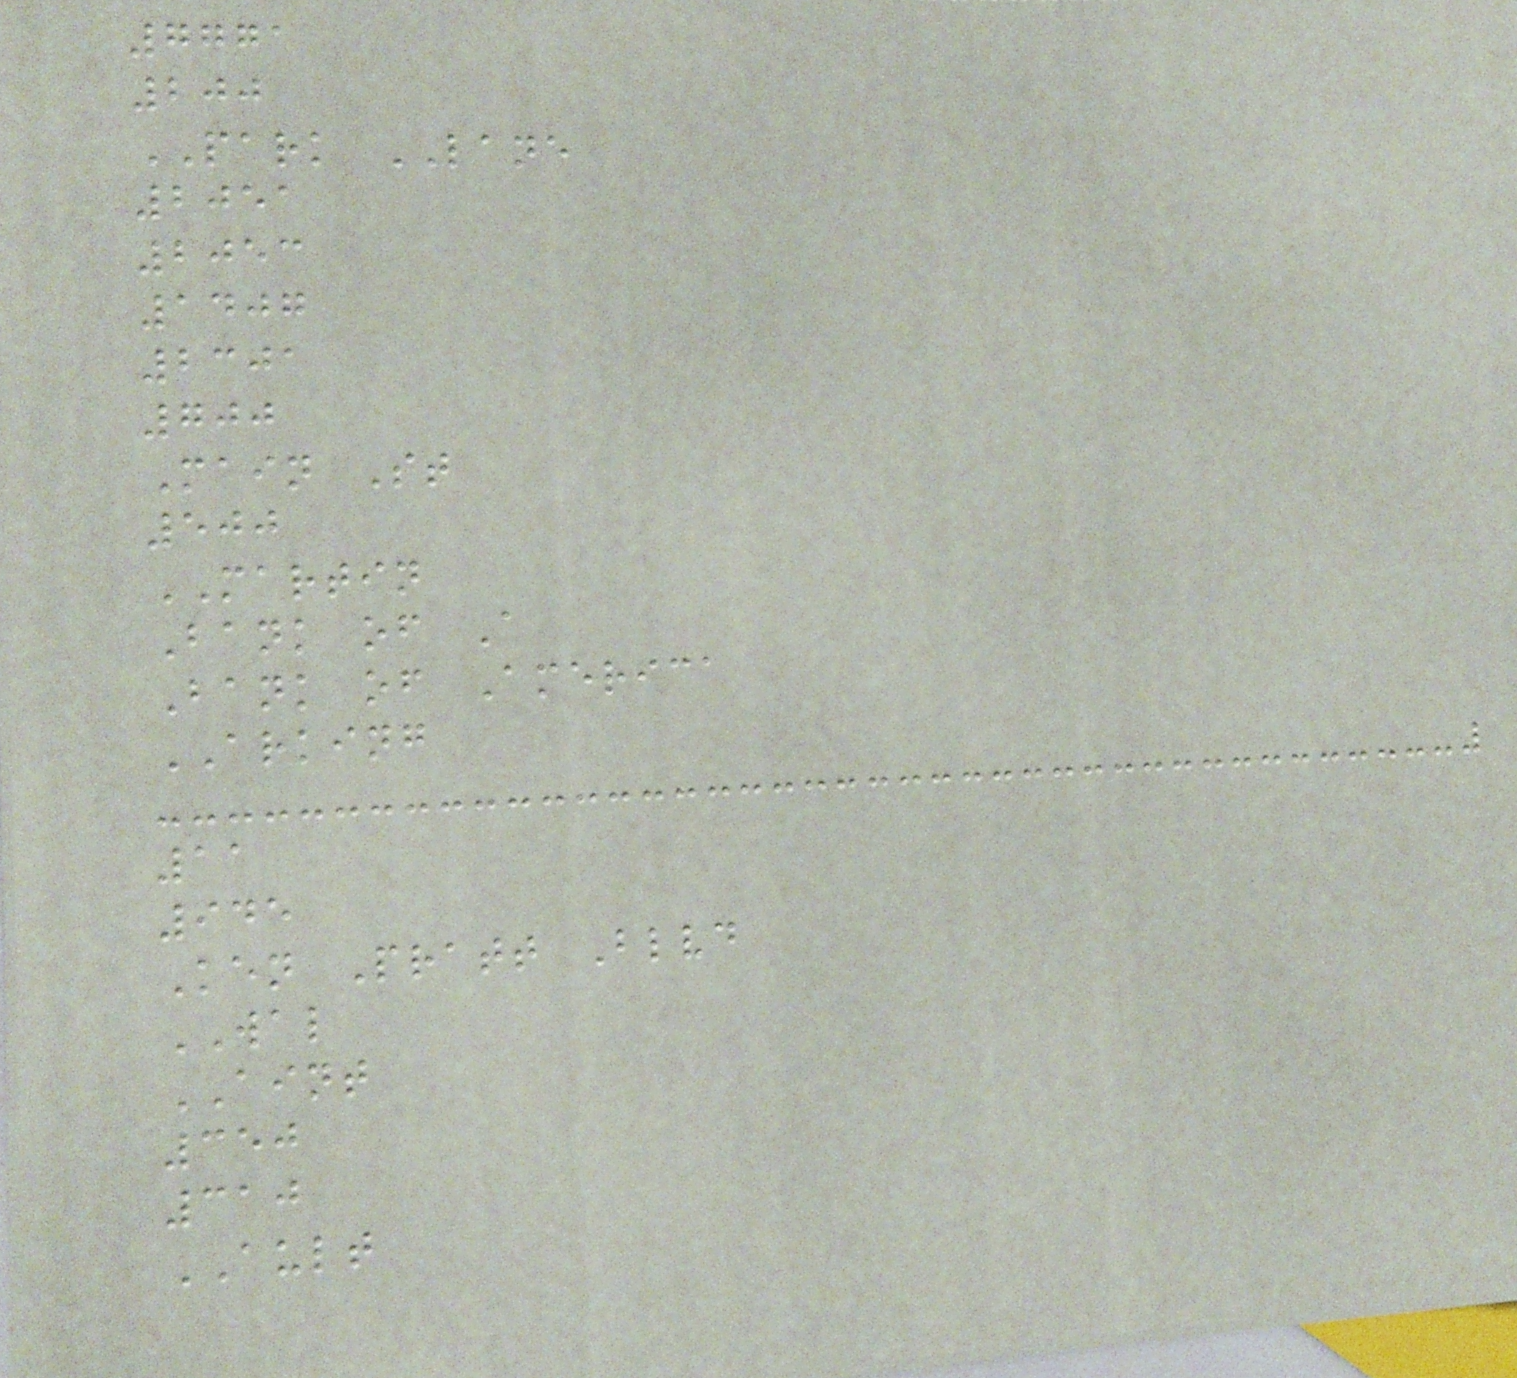7771
200
PARK LANE
2051
2053
1407
2301
700
Main St
500
MARTIN
Bank of A
Bank of America
ARKING
11
945
Ken Pratt Blvd
WAL
AINT
350
310
AULT
